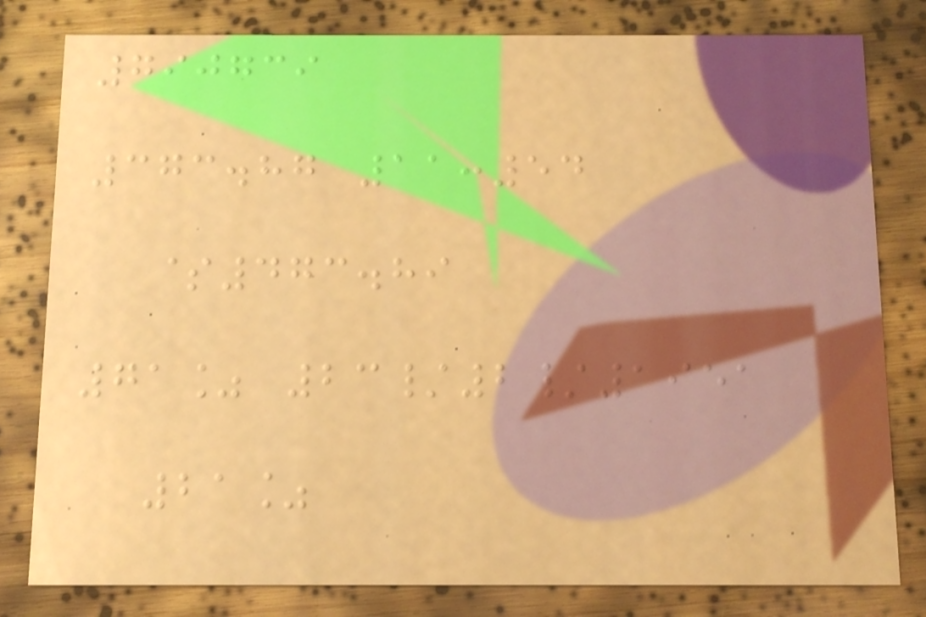790739
373.87 11:54
$473.89
71% 23/2/1951
21%
